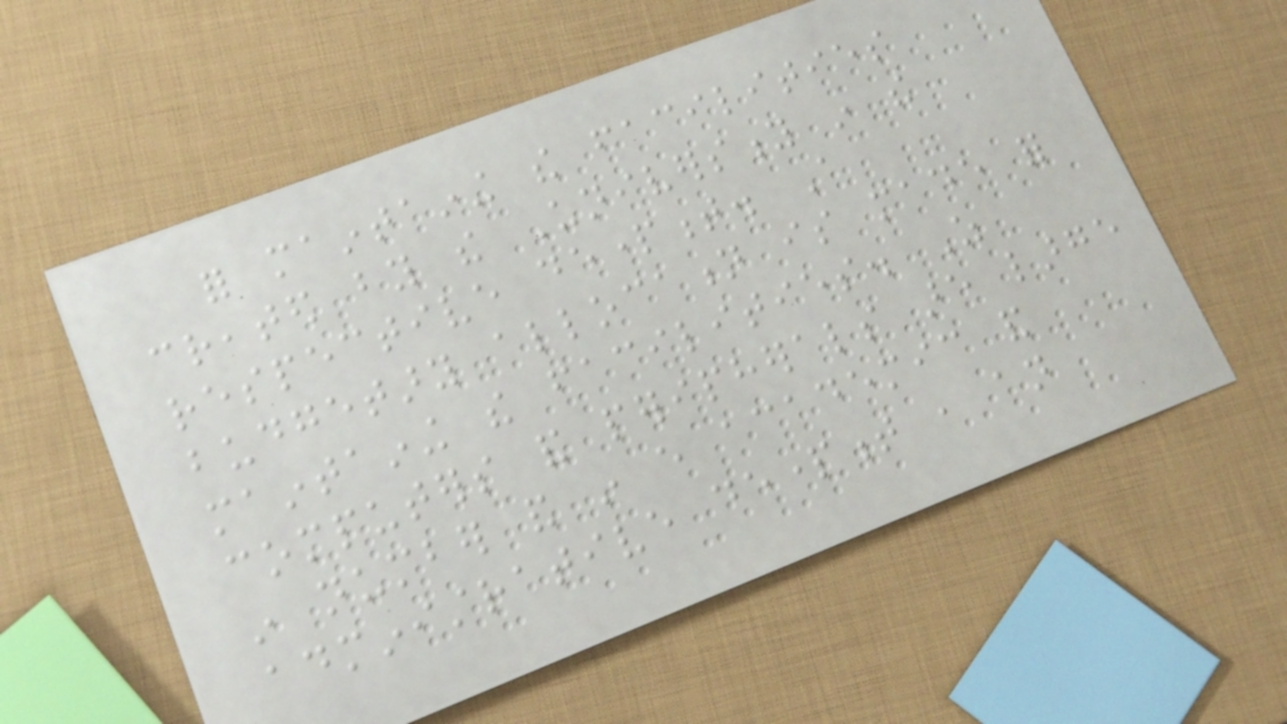for maintaining the facilities
created by the University in the
respective department. A
budgetary allocation is made for
maintaining the facilities. As
computers and peripherals are large
in number and in every academic and
administrative department , an
